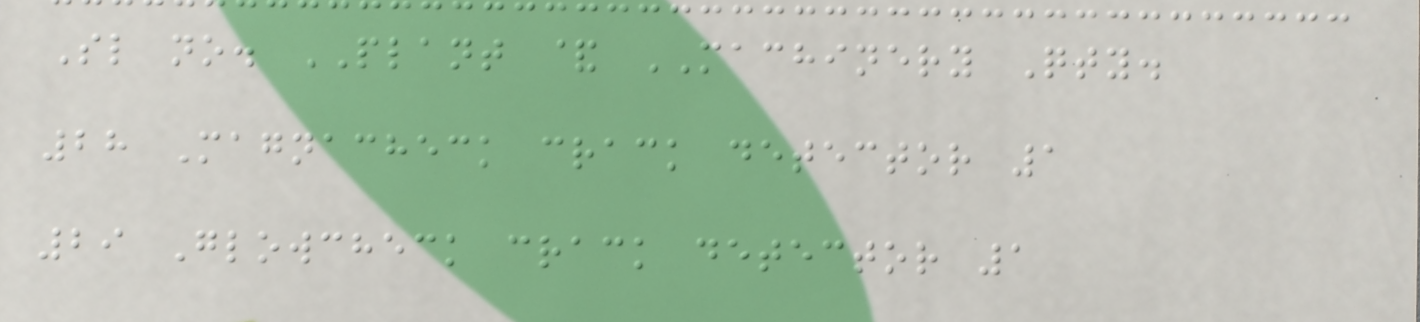Sl no. PLANT & MACHINERY Qty.
28 Magnacheck crack detector 1
29 Glowcheck crack detector 1
